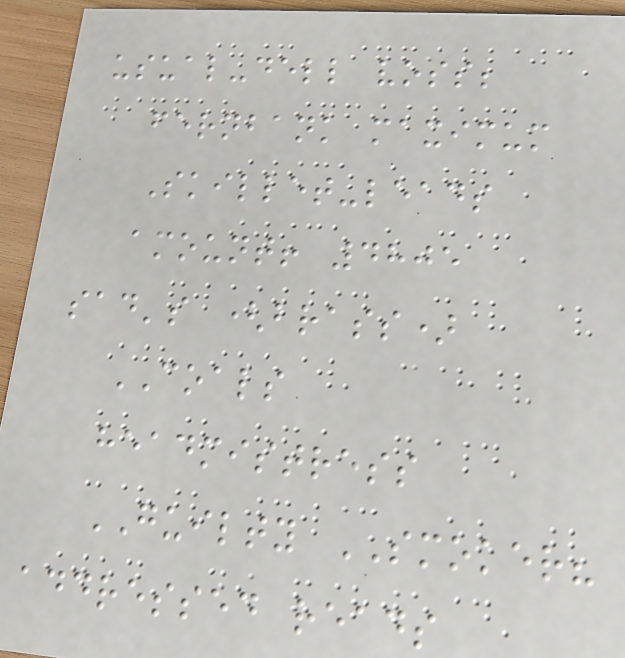usual-dell voss;
fernbank maximum
Skillet-leads
amount! 4805
sad's (brass)
COALS
headmistress
GUILTY SMOKER?
addressed reads
